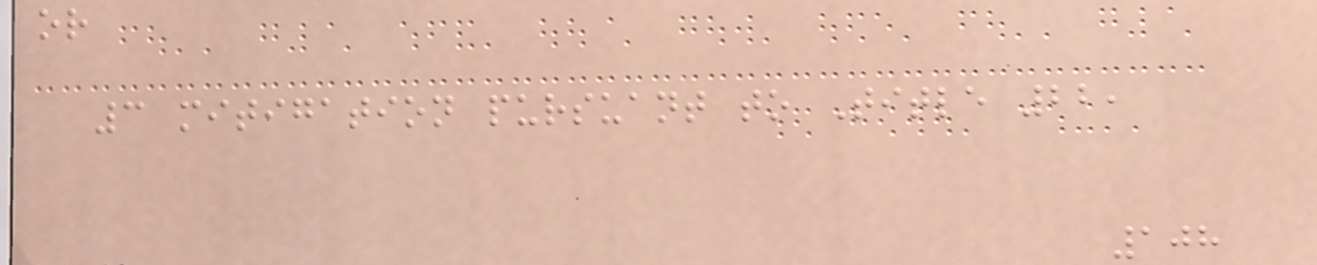or
3 mitigation pursuant to Title 22,
108
